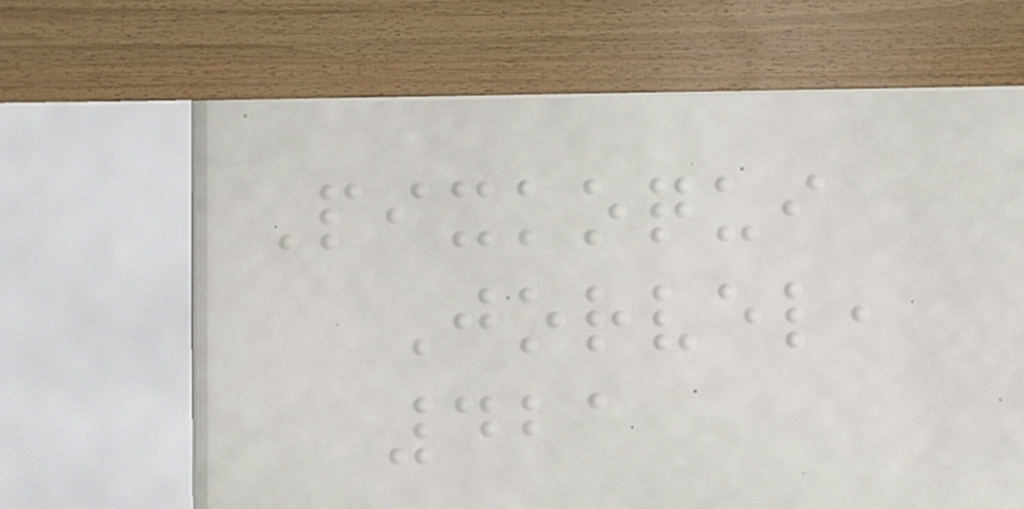Pixkoqui
Jorvel,
421
